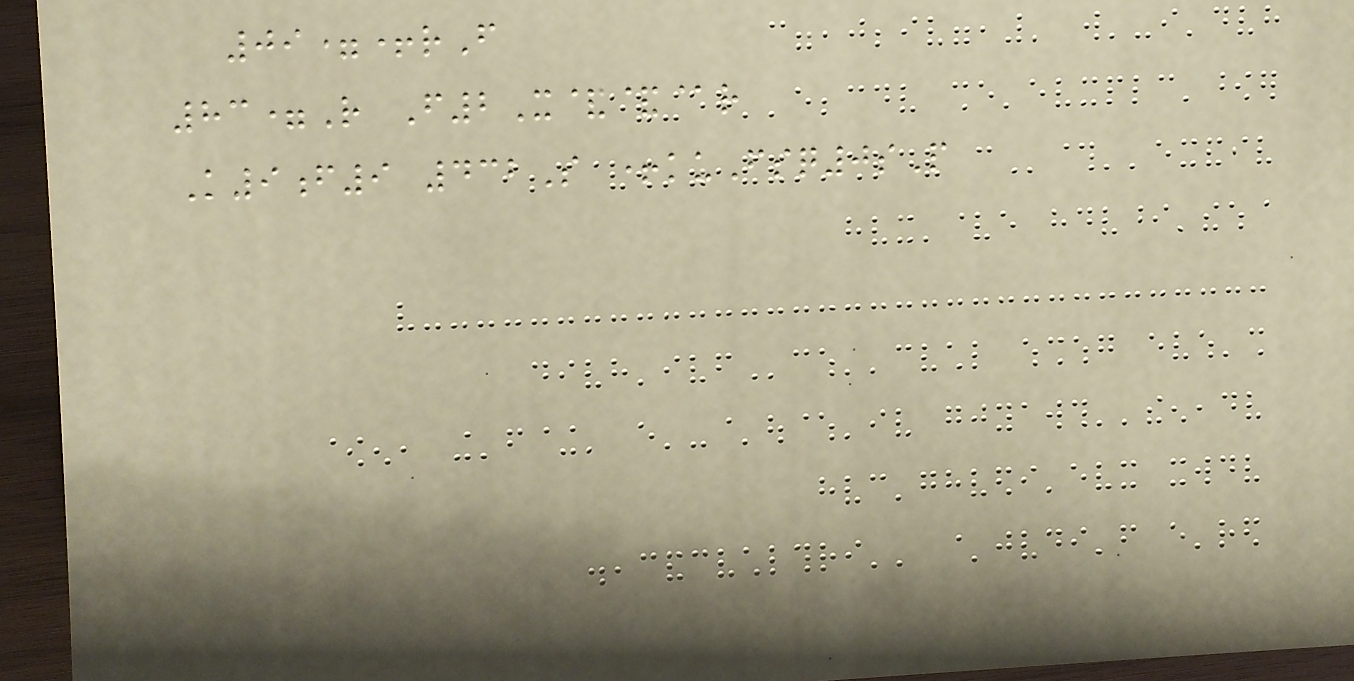09=+rF
83=R F2X&&@r
K9f9 432S +kuFsq0sP
